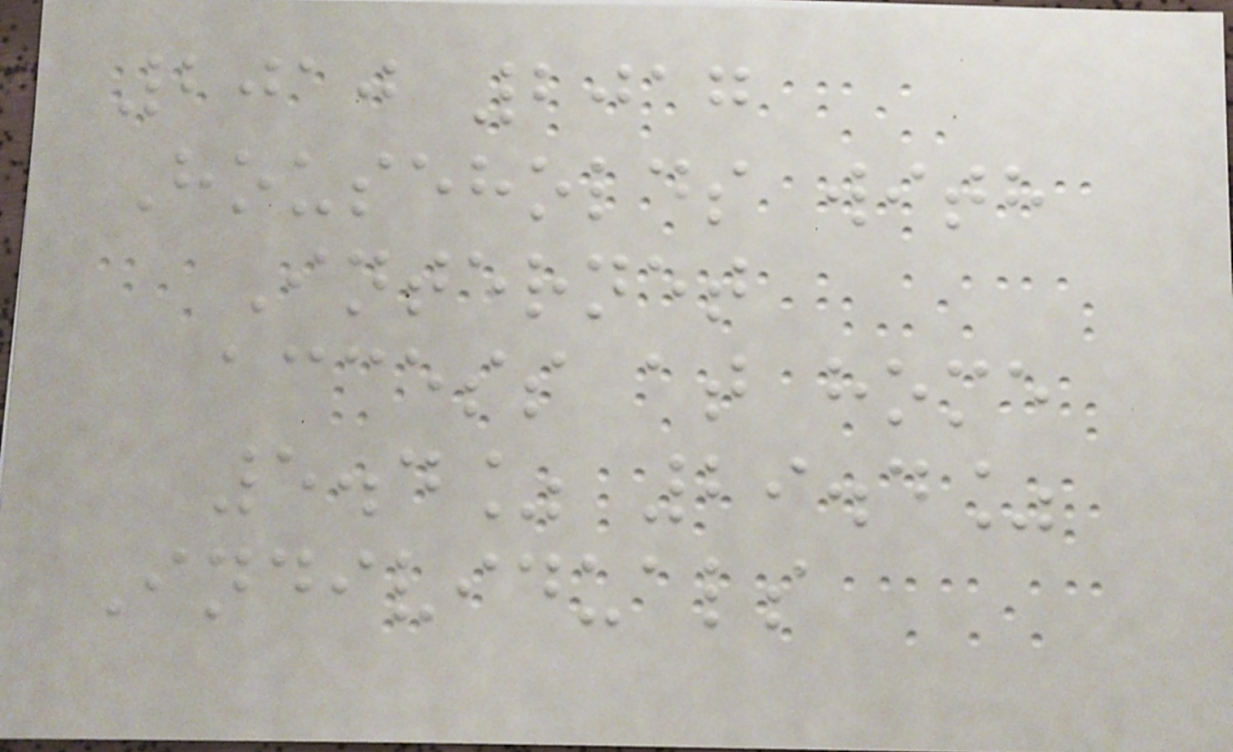2010 2017
Households with
Internet
access at home
5.4% 29.4%
Individuals
